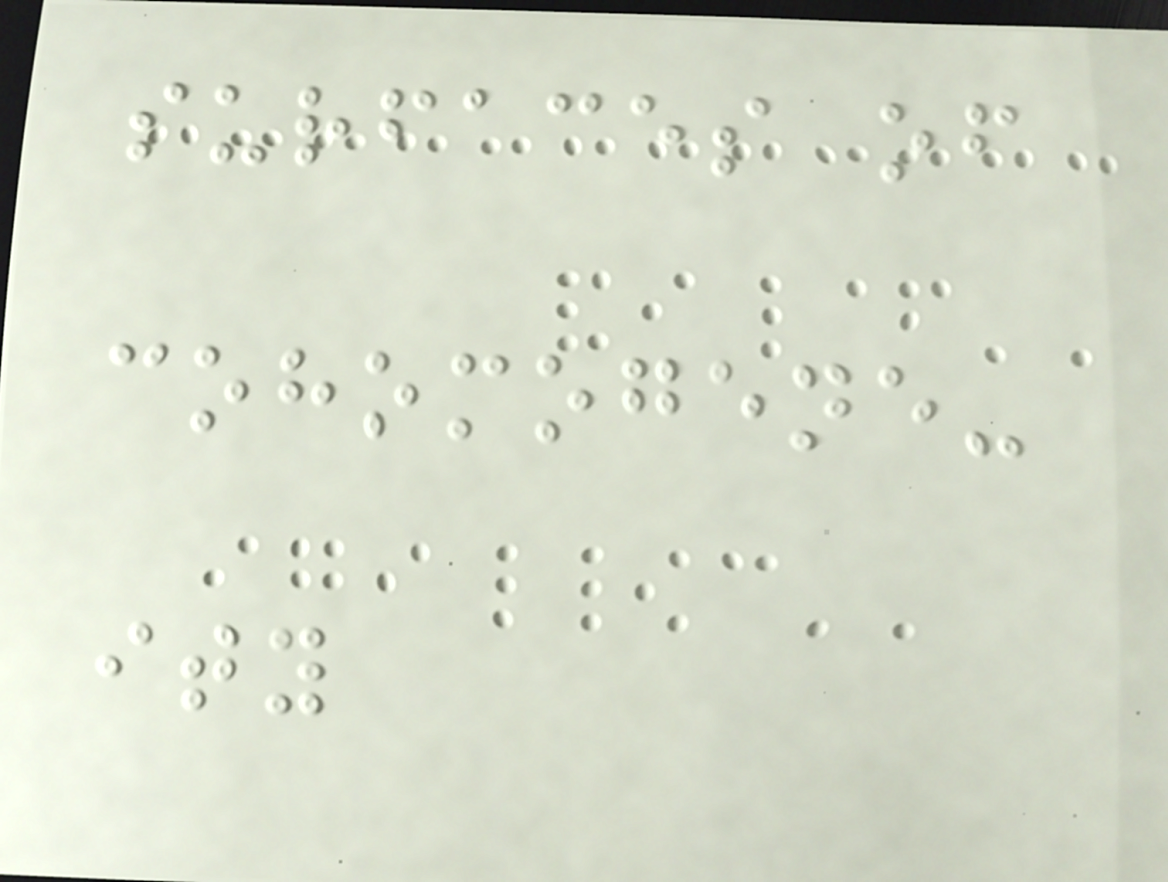surfaces of
cohomogene-
ity
